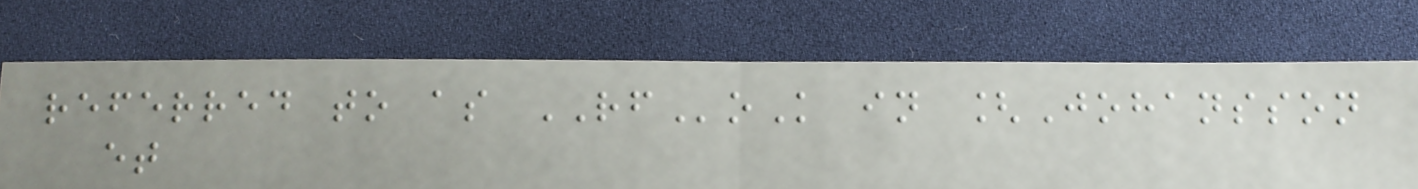referred to as RFoK in [Johansson
et
